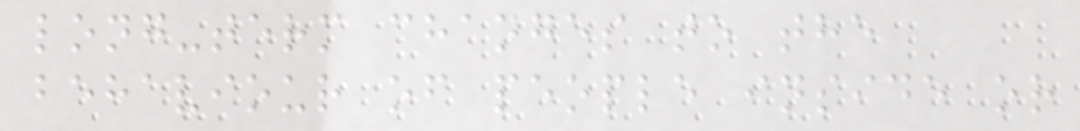long-term changes to the
behaviour of people inside or
